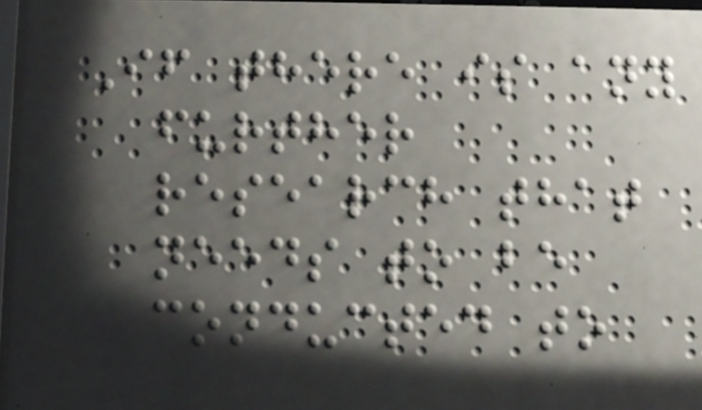If there is any
further
research that
needs to be
conducted to
